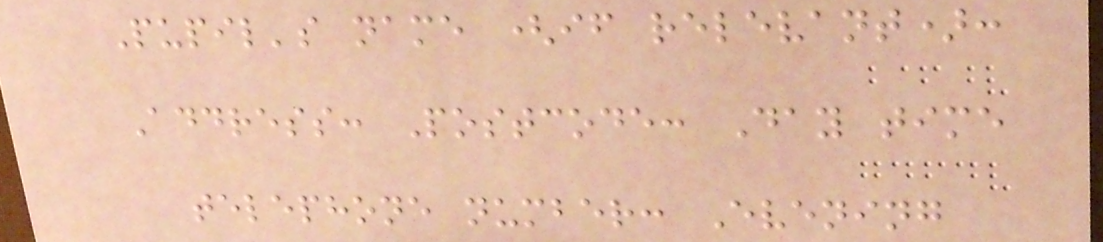Pupil's name (if relevant):
Address: Postcode: Day time
telephone number: Evening
